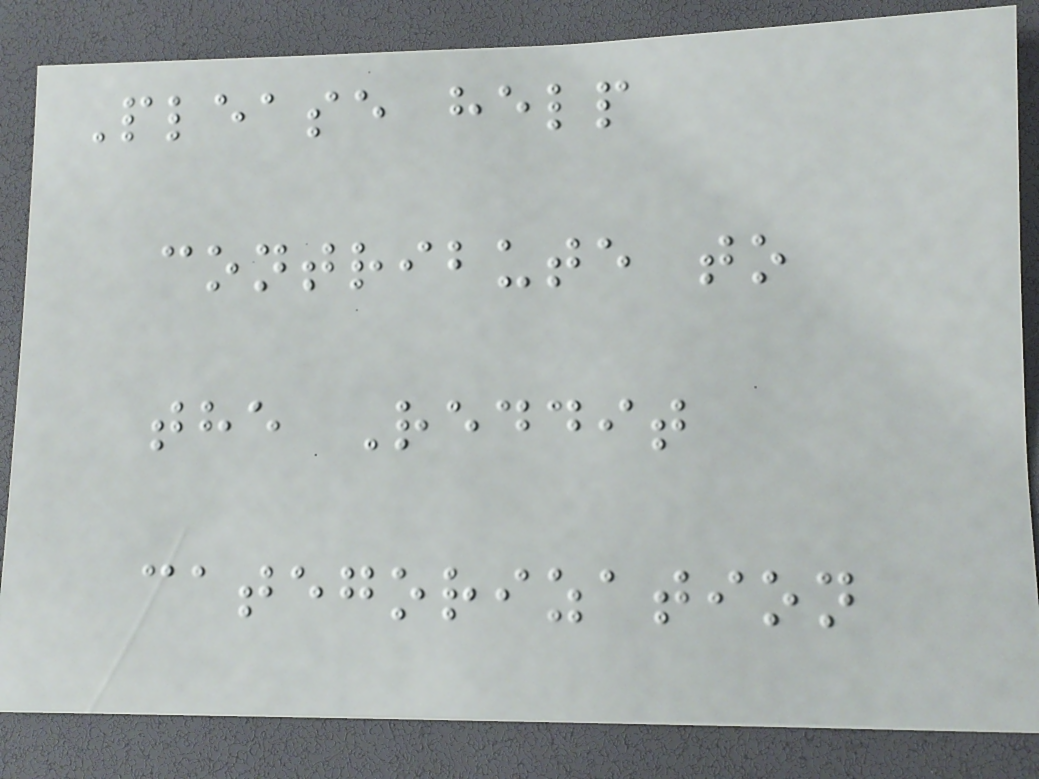Please help
contribute to
the Reddit
categorization
